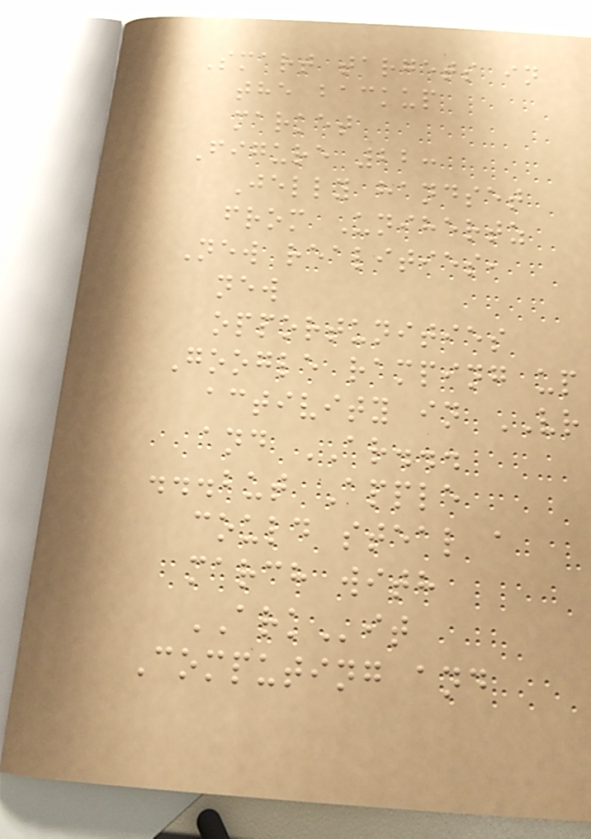Smart targets in
the backup
market
Figure 22:
Jelly handset
from Unihertz
New realities,
new
opportunities
Google ramping up
activity in VR
and AR...
...but Apple
could steal a
march with
ARKit
Computing and
